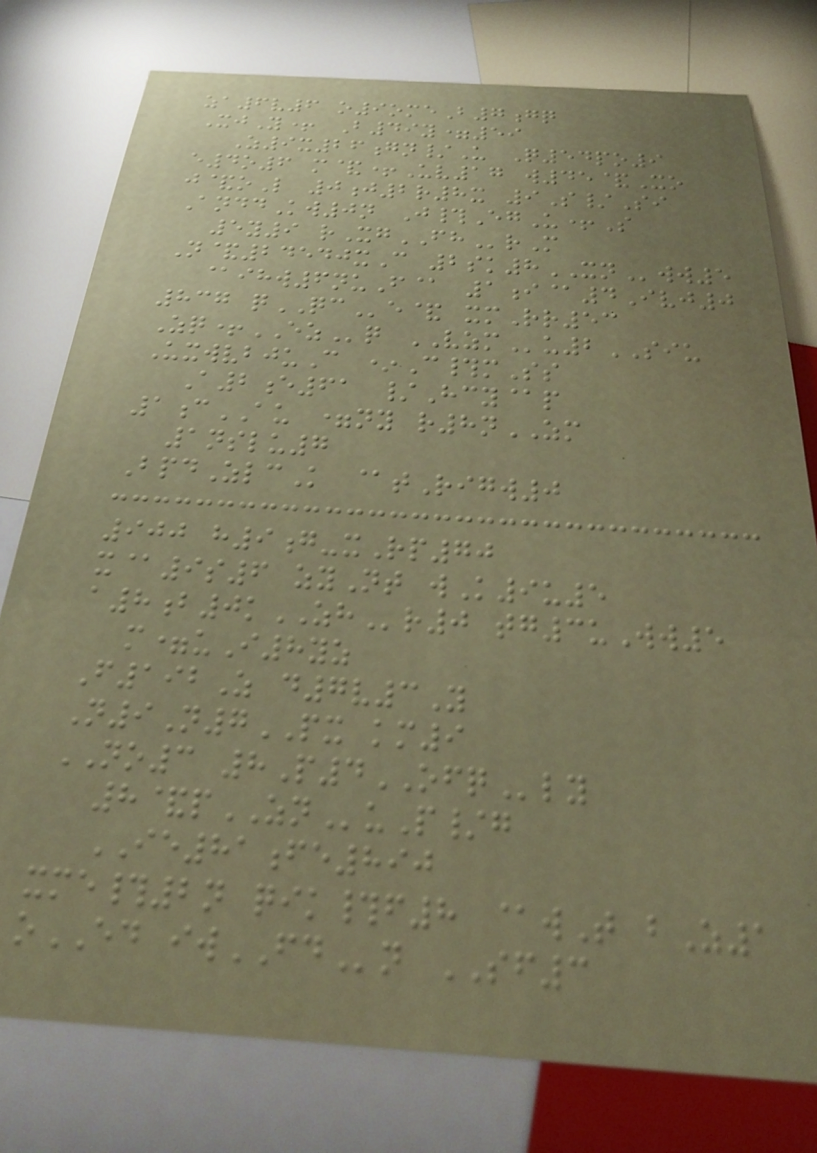za6v6 o9omeB7gq
XjY+ B49y=59
Z9x26gn/U Q54po9
e4o6 m&+Uv17 w45&Xo
j&oL 0j2r8x 9S/Si
AnddKw0n J#EgU+S
5y9 rXgFHrM
N&24540xC 2sk8XNww5
@ihw6nuF@ 1i@4Ivj0
837 qQCe& xmRr53
Zq+EZq VZMu2SIU
UxwvbjuC *C#mSs
A2e61 /Hcy@p
1cAU =ny r8nZM
1nslu7
BpdZlcK @tRigw0
900 h9g-xRp70
x@9s6 zyNt wK9u5
a8b0kZHr0 tg3uWw5
m=uI8yz
F192Z d7v3Y
N9N7PX km9
NO3 8P4OFQly
8&pZNuP/g
IE81fe890
xme#2n qik#f8 @wT bZ1
oED iwFDn SF3
